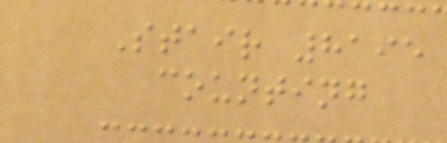Stair 8195
counting
